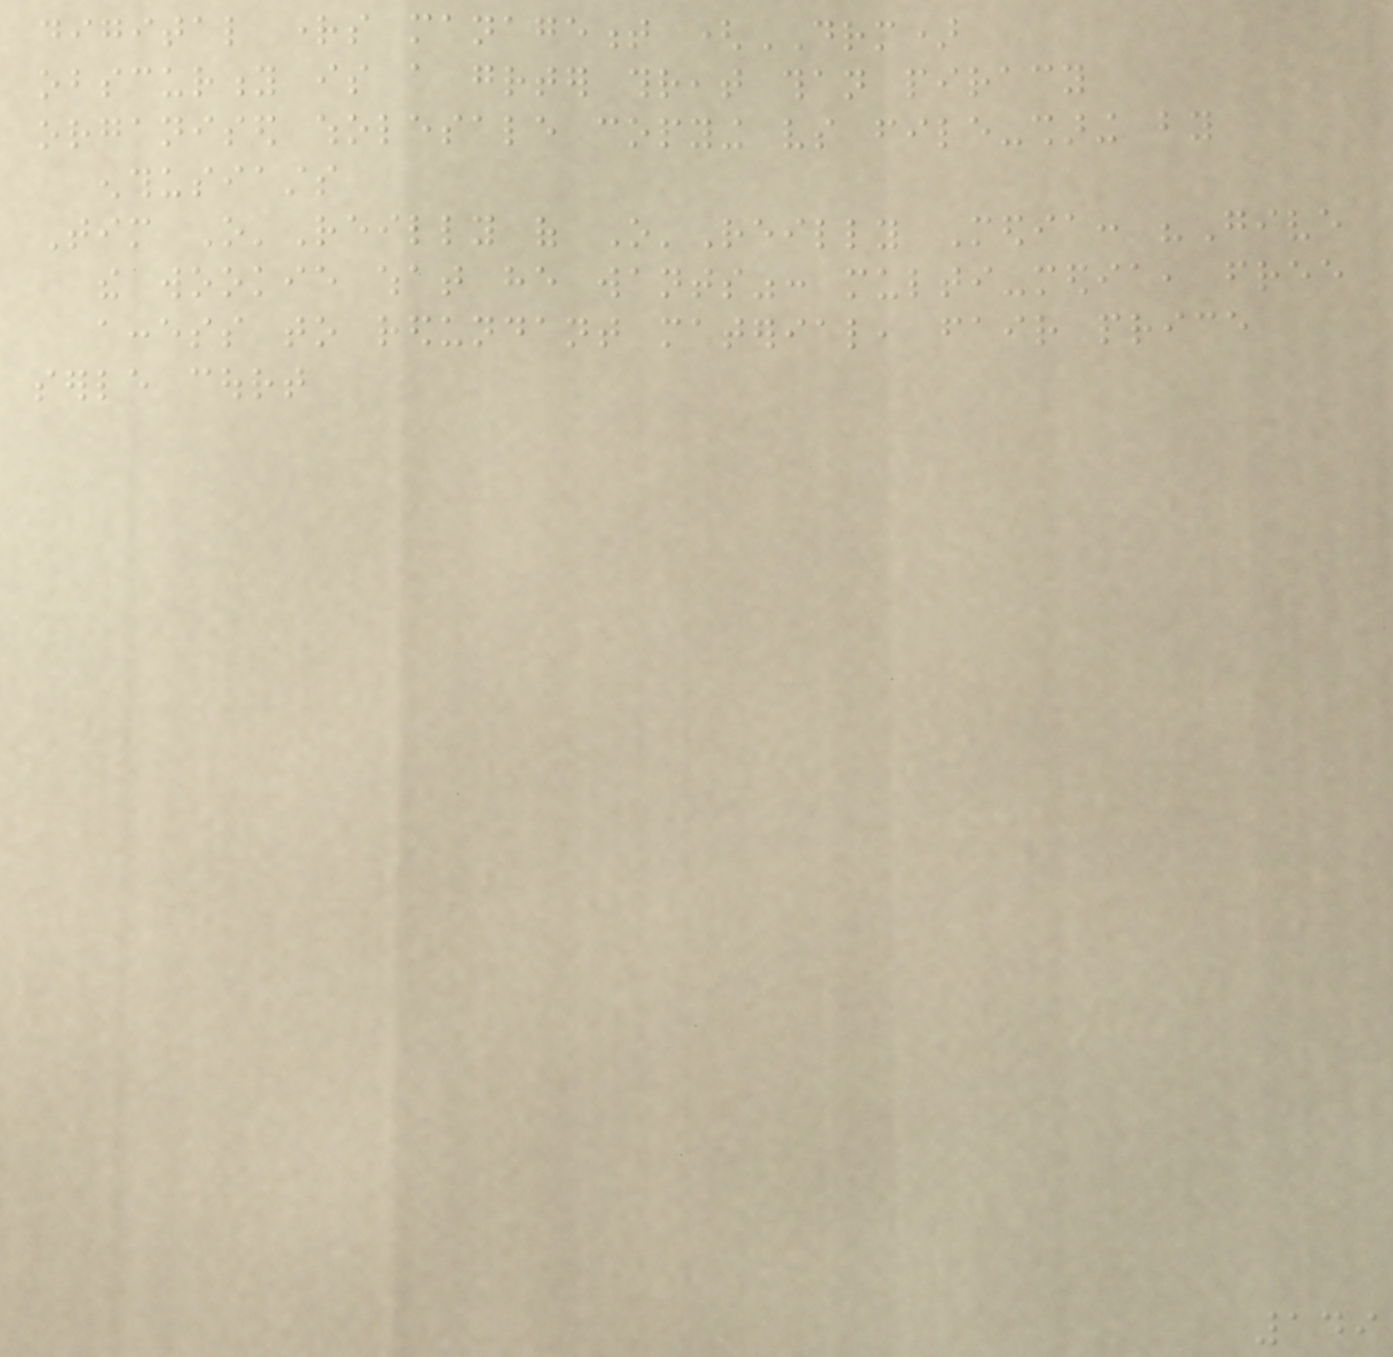digital rights management (DRM)
obscurity is a greater threat than piracy
organised wholesale copying vs file-sharing by
enthusiasts
Tim O'Reilly of O'Reilly Media: "Give
the wookie what he wants": multi-media, free
access to redundant material, fair price
serle court
149
